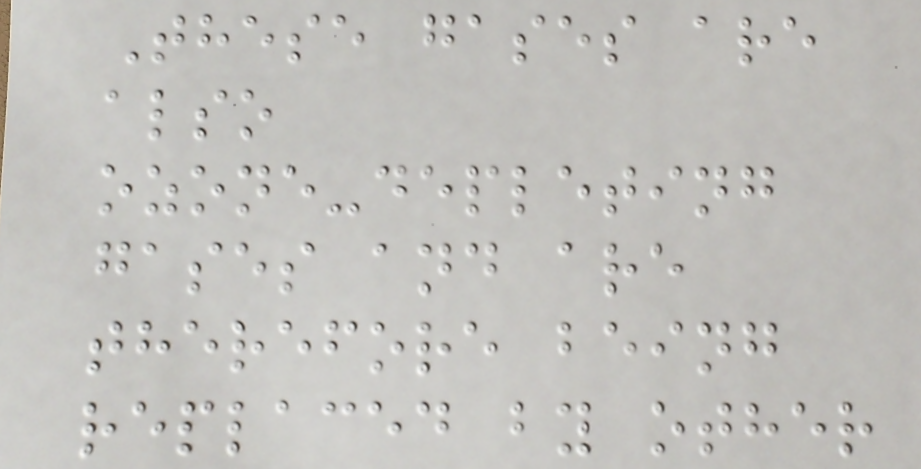These gases are
also
ozone-depleting
gases and are
therefore being
replaced by other
